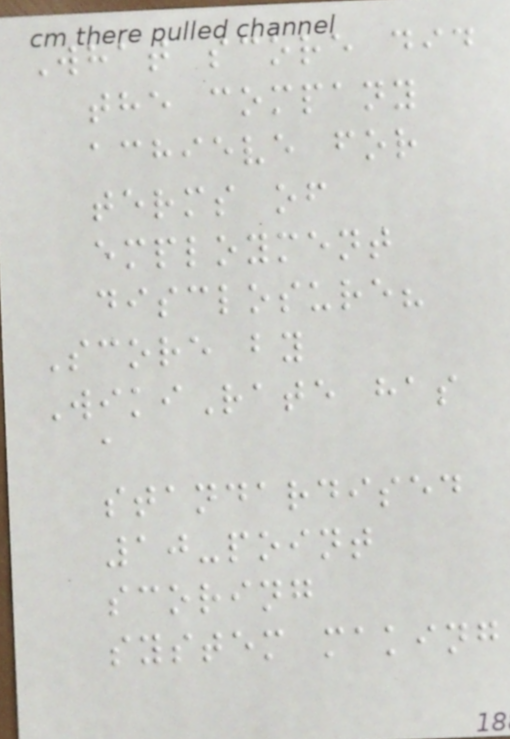What score did
the company
achieve for
terms of
employment
disclosure?
Score by
WikiRate has
a
standardised
10-point
scoring
system making
